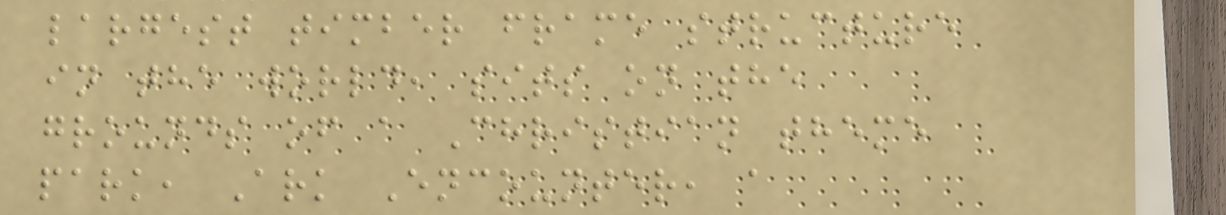largest timber frame structure
in the world, sits on the
grounds of a Christian theme
park, Ark Encounter, a
